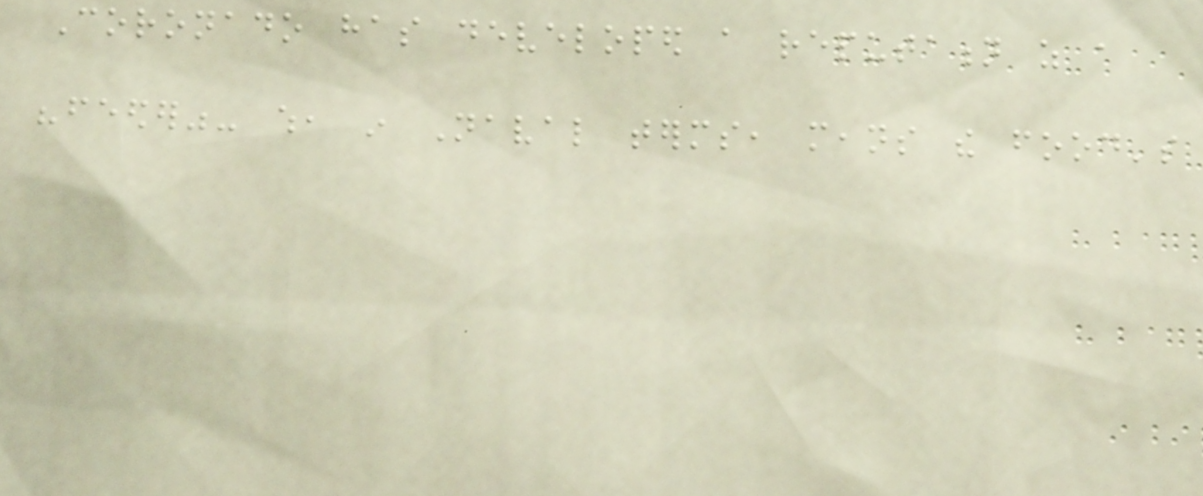Coronado has developed a reputation as a
"feeder"- which, in Naval terms, means the food's
